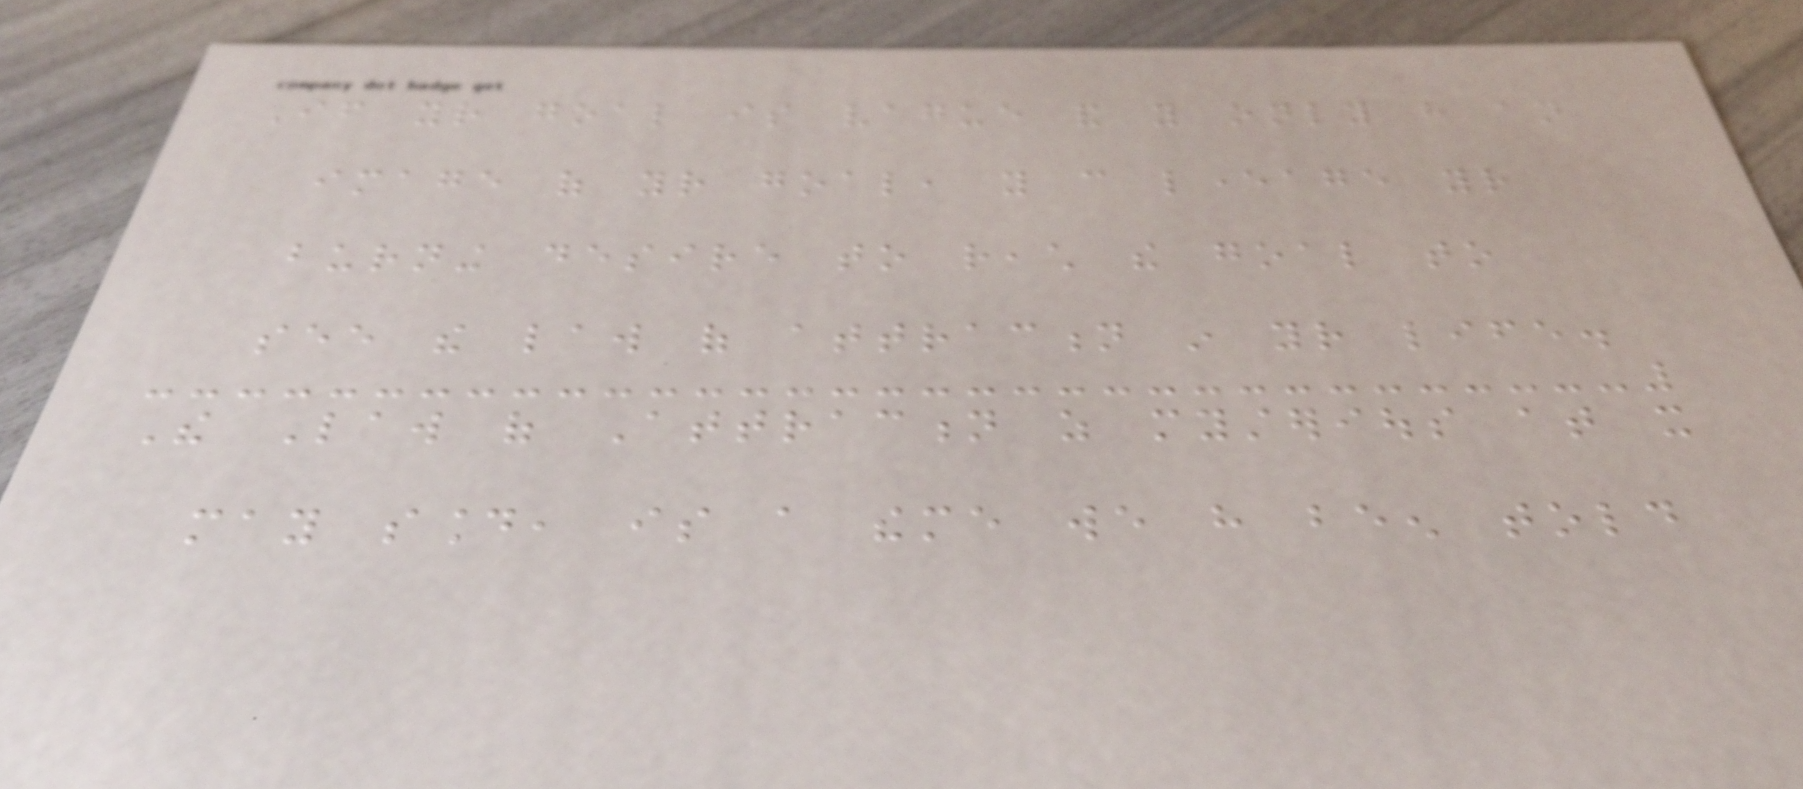If your goal is vague and you only have an
image of your goal, you can leverage your
burning desire to reach the goal to
see the law of attraction in your life.
The Law of Attraction as mysterious at it
may sound, is a theme we have been told
